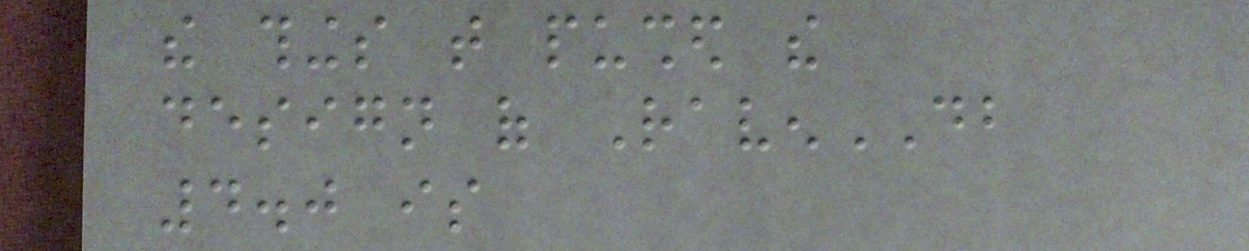the things that pushed the
design of RavenDB
4.0 is
